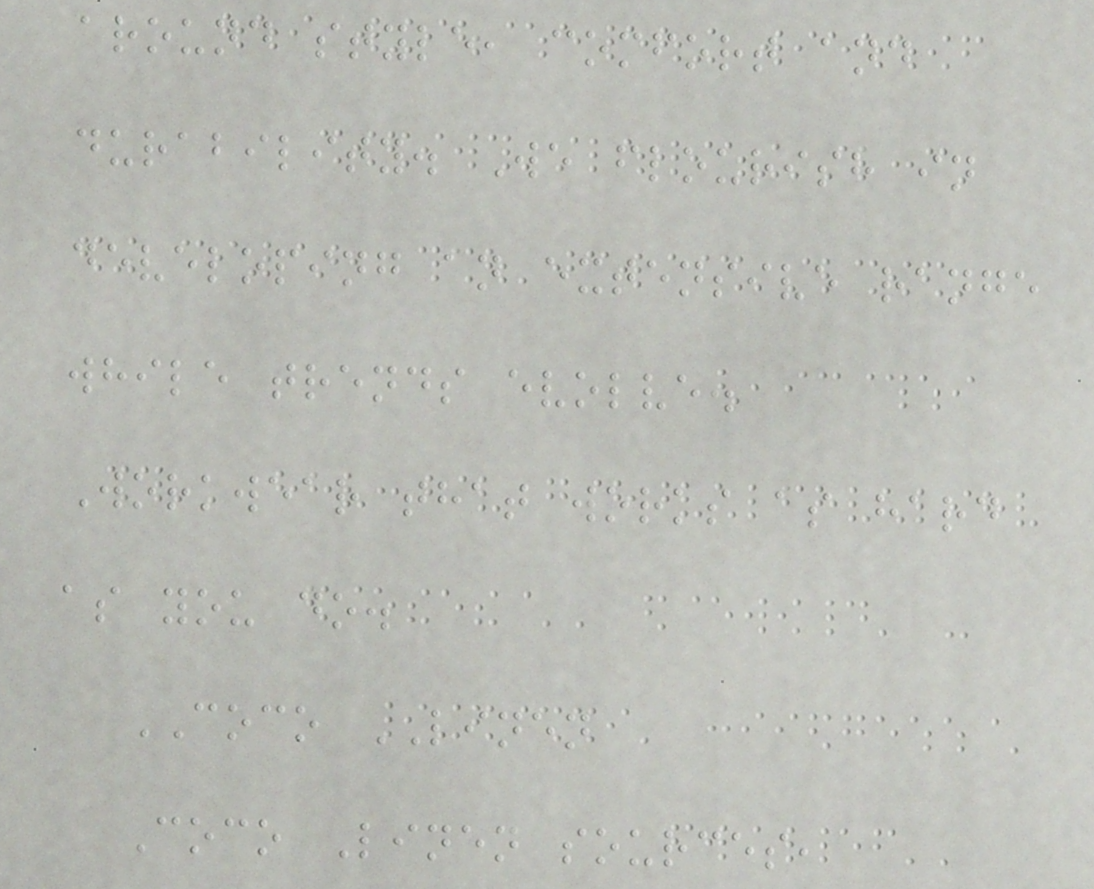around style, comfort and
durability. We flourish in
developing an extensive range
while trends evolve.
Workwear that works as hard
as you do.
COCO LINEN
Coco Linen sources,
